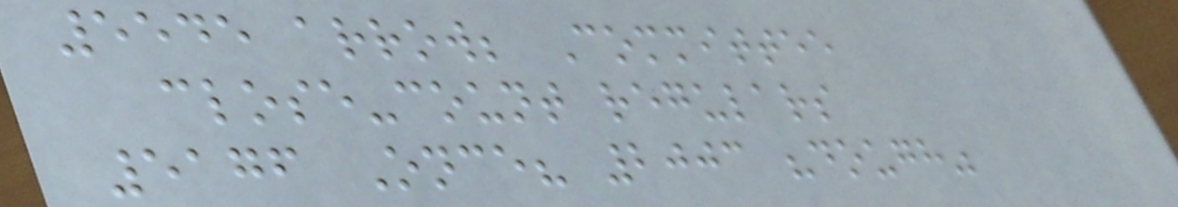5545 arrow; Committee
close-count regulars
5176 Once? 2003 "dough"
